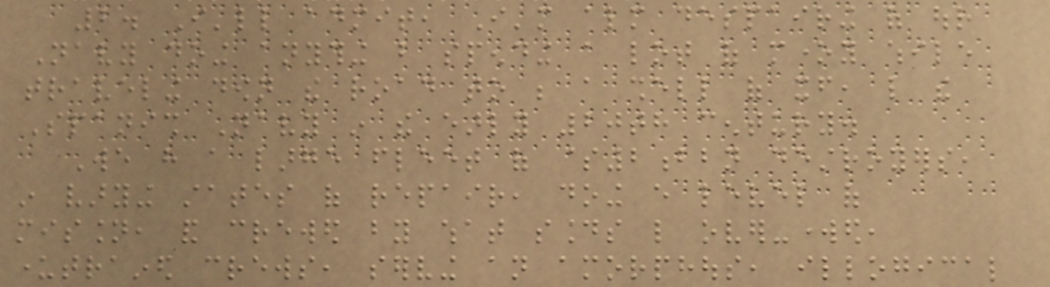2. I'll admit, I'm almost despairing of our
Navy doing anything but spending a lot of money while
traveling down the road to be a shell of itself, like the
Spanish Navy in the early 20th century.
We have a large fleet of $2bbn destroyers,
in varying states of repair, doing every level of
mission, and crewed by what sounds like over-worked,
undertrained crews, serving an amorphous, illogical
